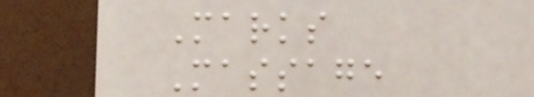Marks
Massage
